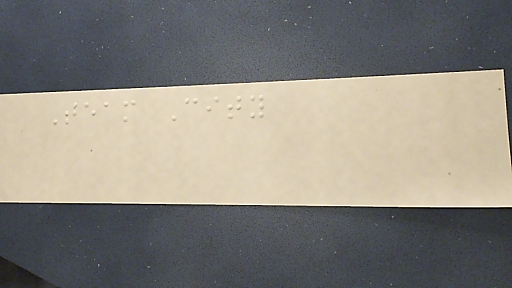Team City
